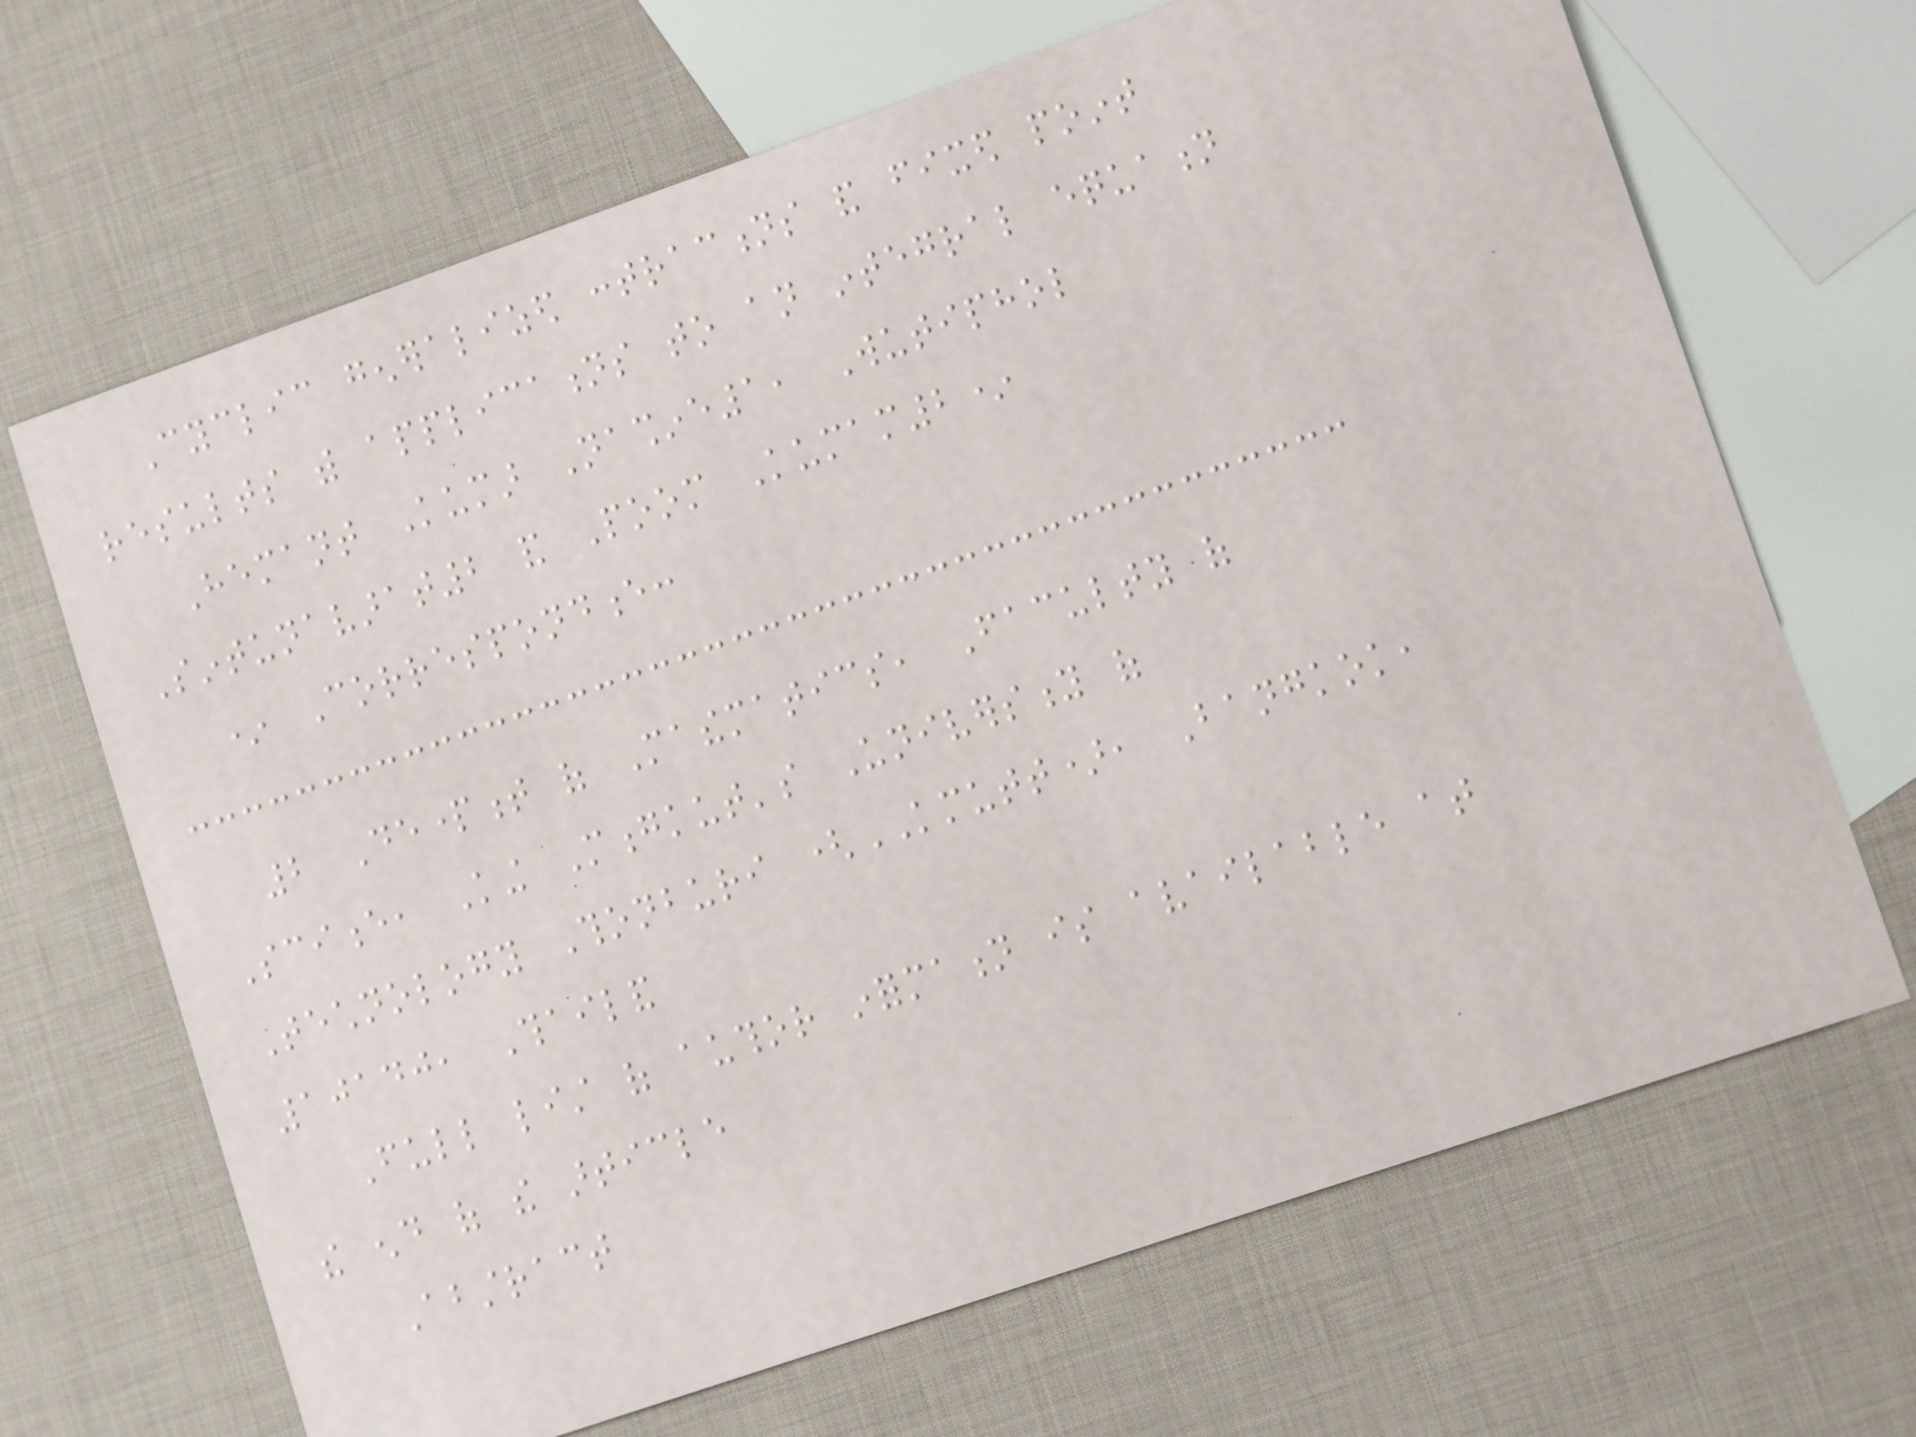Cyclic generalized contractions and fixed point
results with applications to an integral equation
Hemant Kumar Nashine1, Wutiphol
Sintunavarat2 and Poom Kumam2*
* Correspondence:
2 Department of Mathematics, Faculty of
Science, King Mongkut's University of
Technology Thonburi (KMUTT), Bangkok,
10140, Thailand
Full list of author information is available at
the end of the article
Abstract
